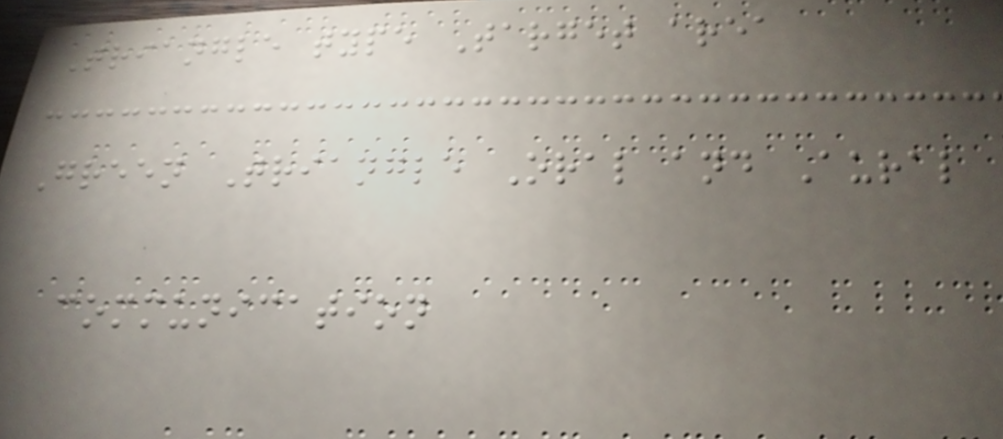Triangle type Target area
Green Triangle Oral and Aural
communication
